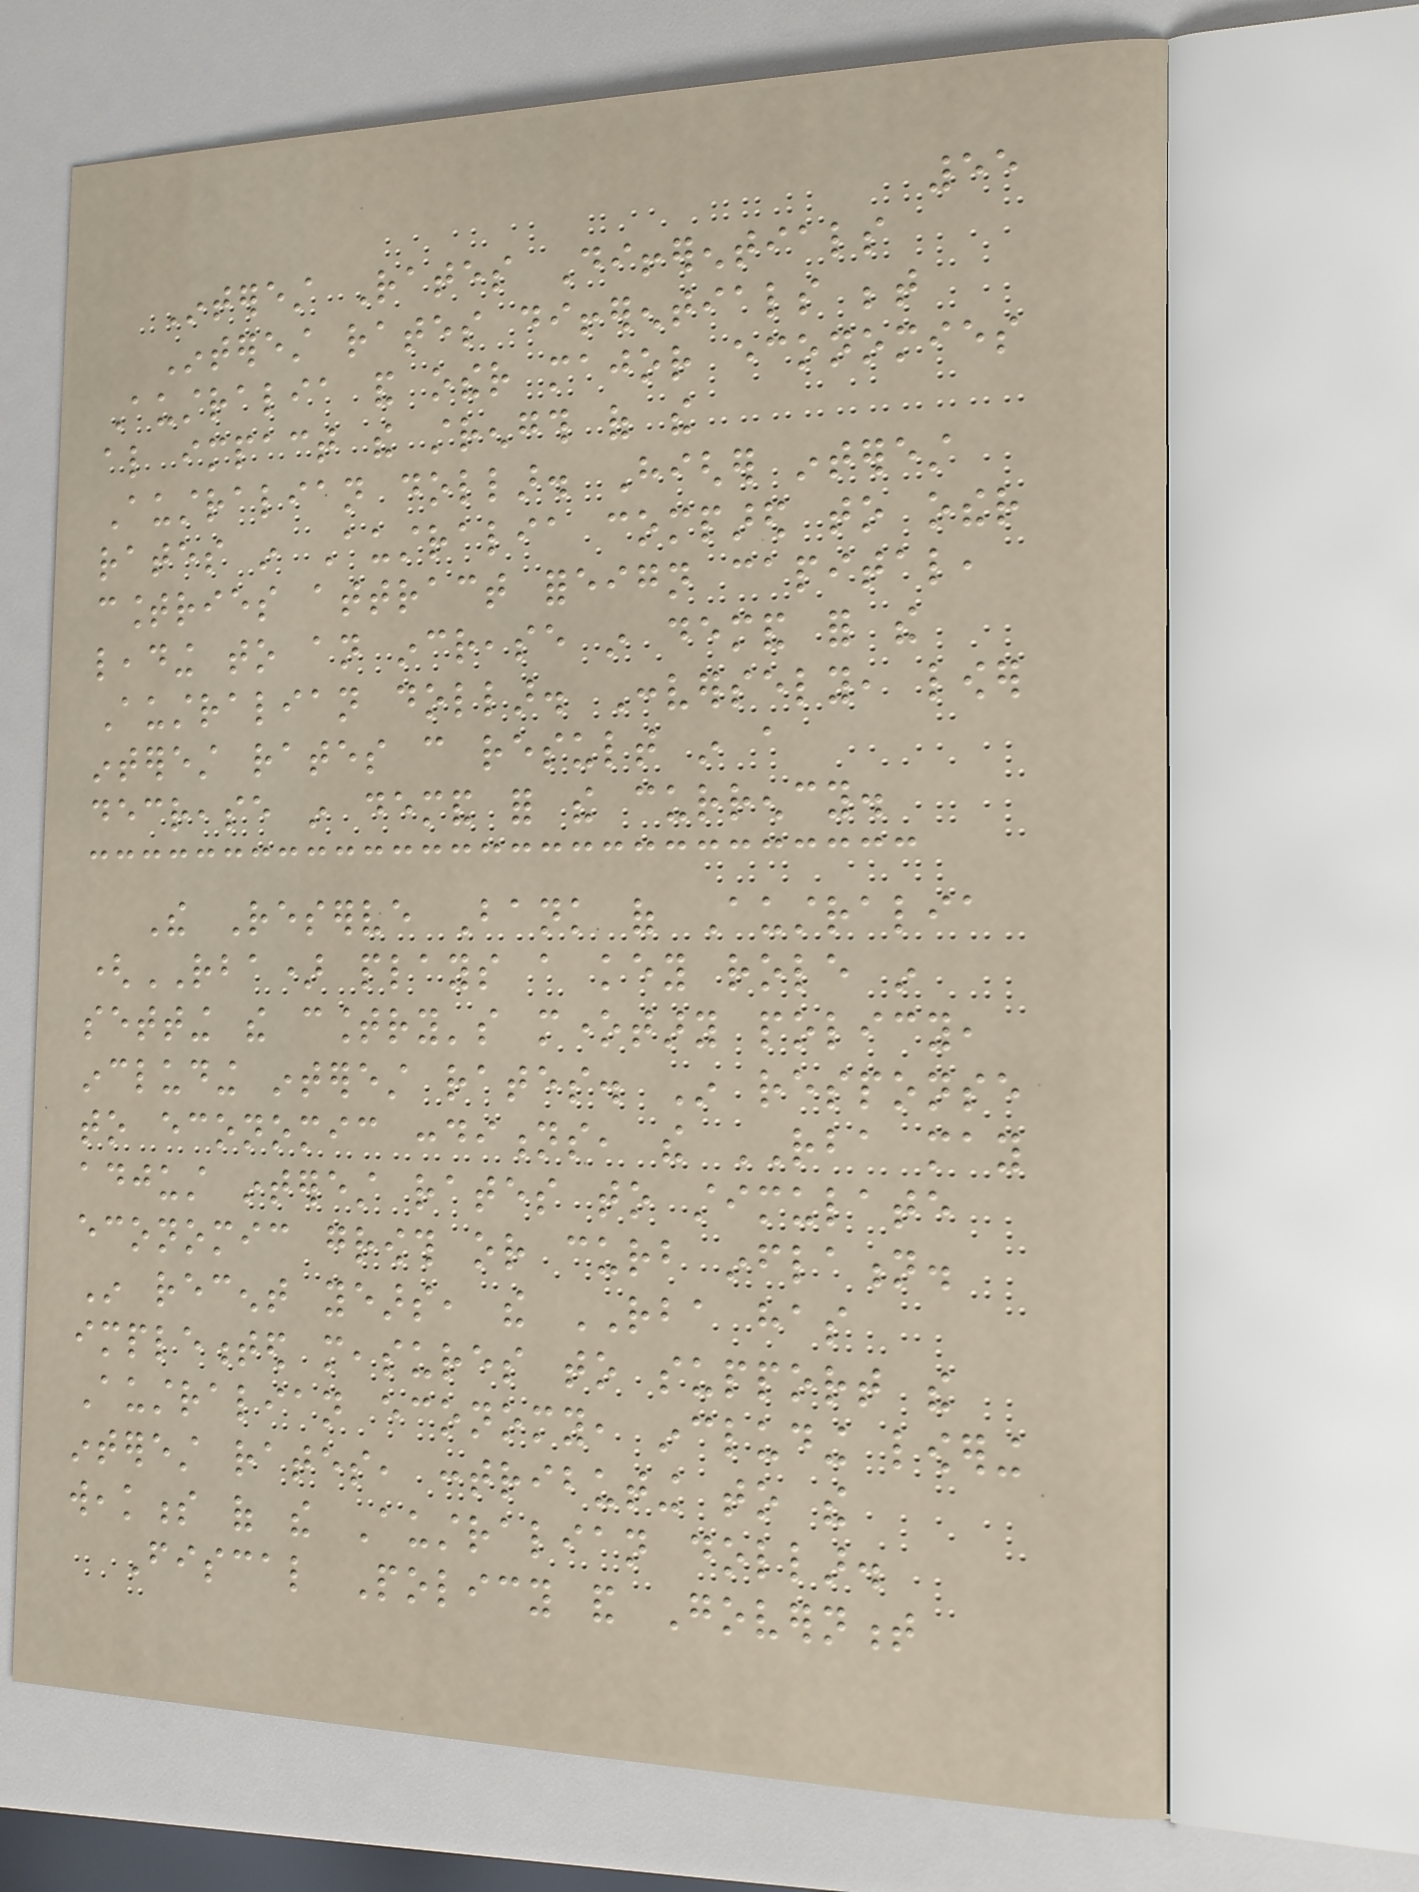55
Interest Rates Differentials
Interest rates differentials between
Australia and other major economies
also impact the strength of the
Australian dollar. Higher interest
rates in Australia compared to other
countries attract foreign capital,
leading to an increase in demand for the
Australian dollar. Conversely, lower
interest rates can result in a
decrease in demand for the currency.
The Reserve Bank of Australia
(RBA) plays a key role in
setting the country's monetary policy,
including interest rates. In response
to economic conditions, the RBA may
adjust interest rates to stimulate
economic growth or curb inflation.
In recent years, the RBA has
implemented measures to support the
Australian economy, including lowering
interest rates, contributing to the
weakness of the Australian dollar.
Fiscal Policy and Government
